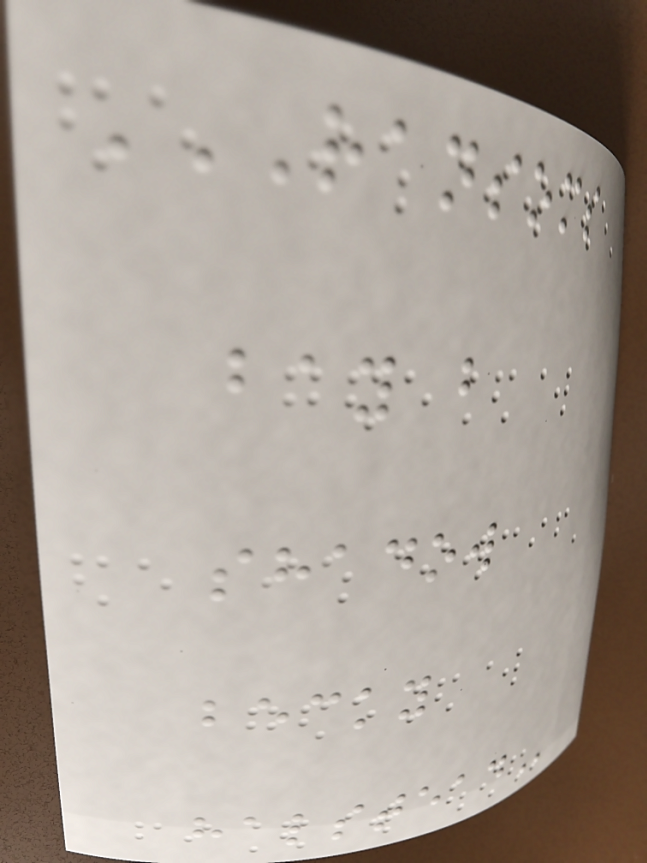RANSOMS
BAY B
SHADOW
BECKY
HALSTEAD
